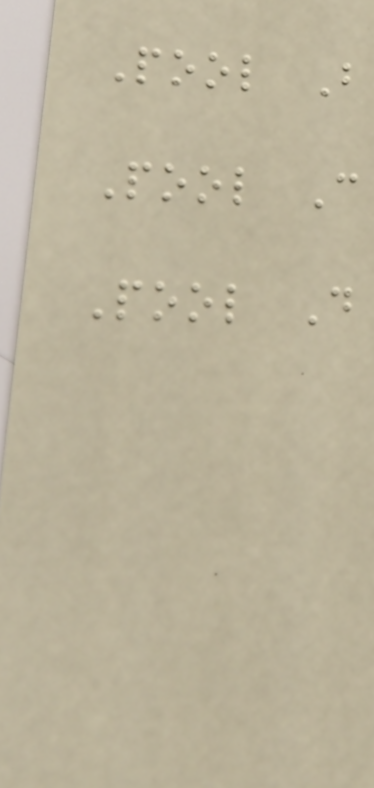Pool B
Pool C
Pool D
